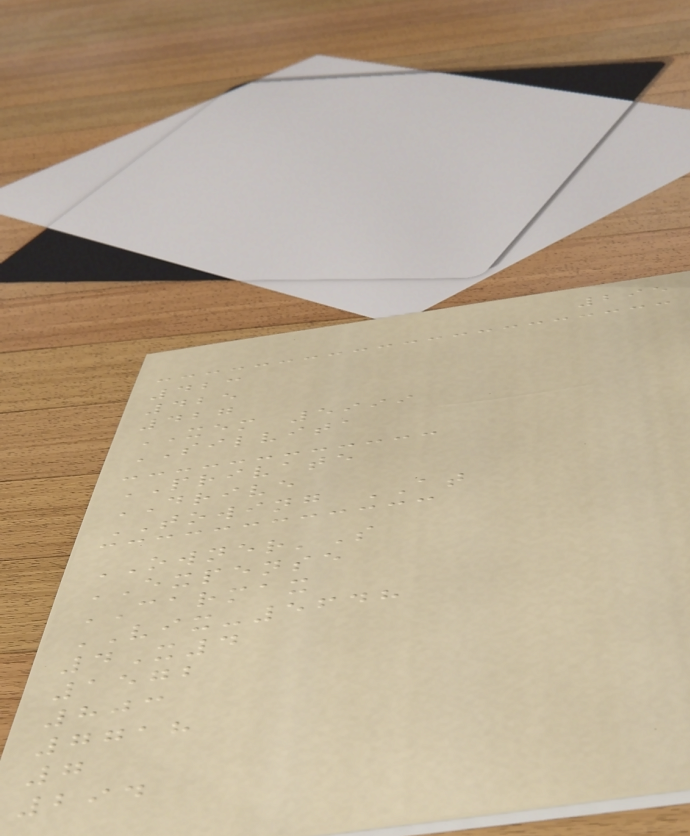295
423
425
427
XEM 5999
SILVITA
PRIVATE
DRIVE
TOWING AT
OWNER'S
EXPENSE
CARMAX
VIX-5648
4X4
1572
803
7718
7
294
